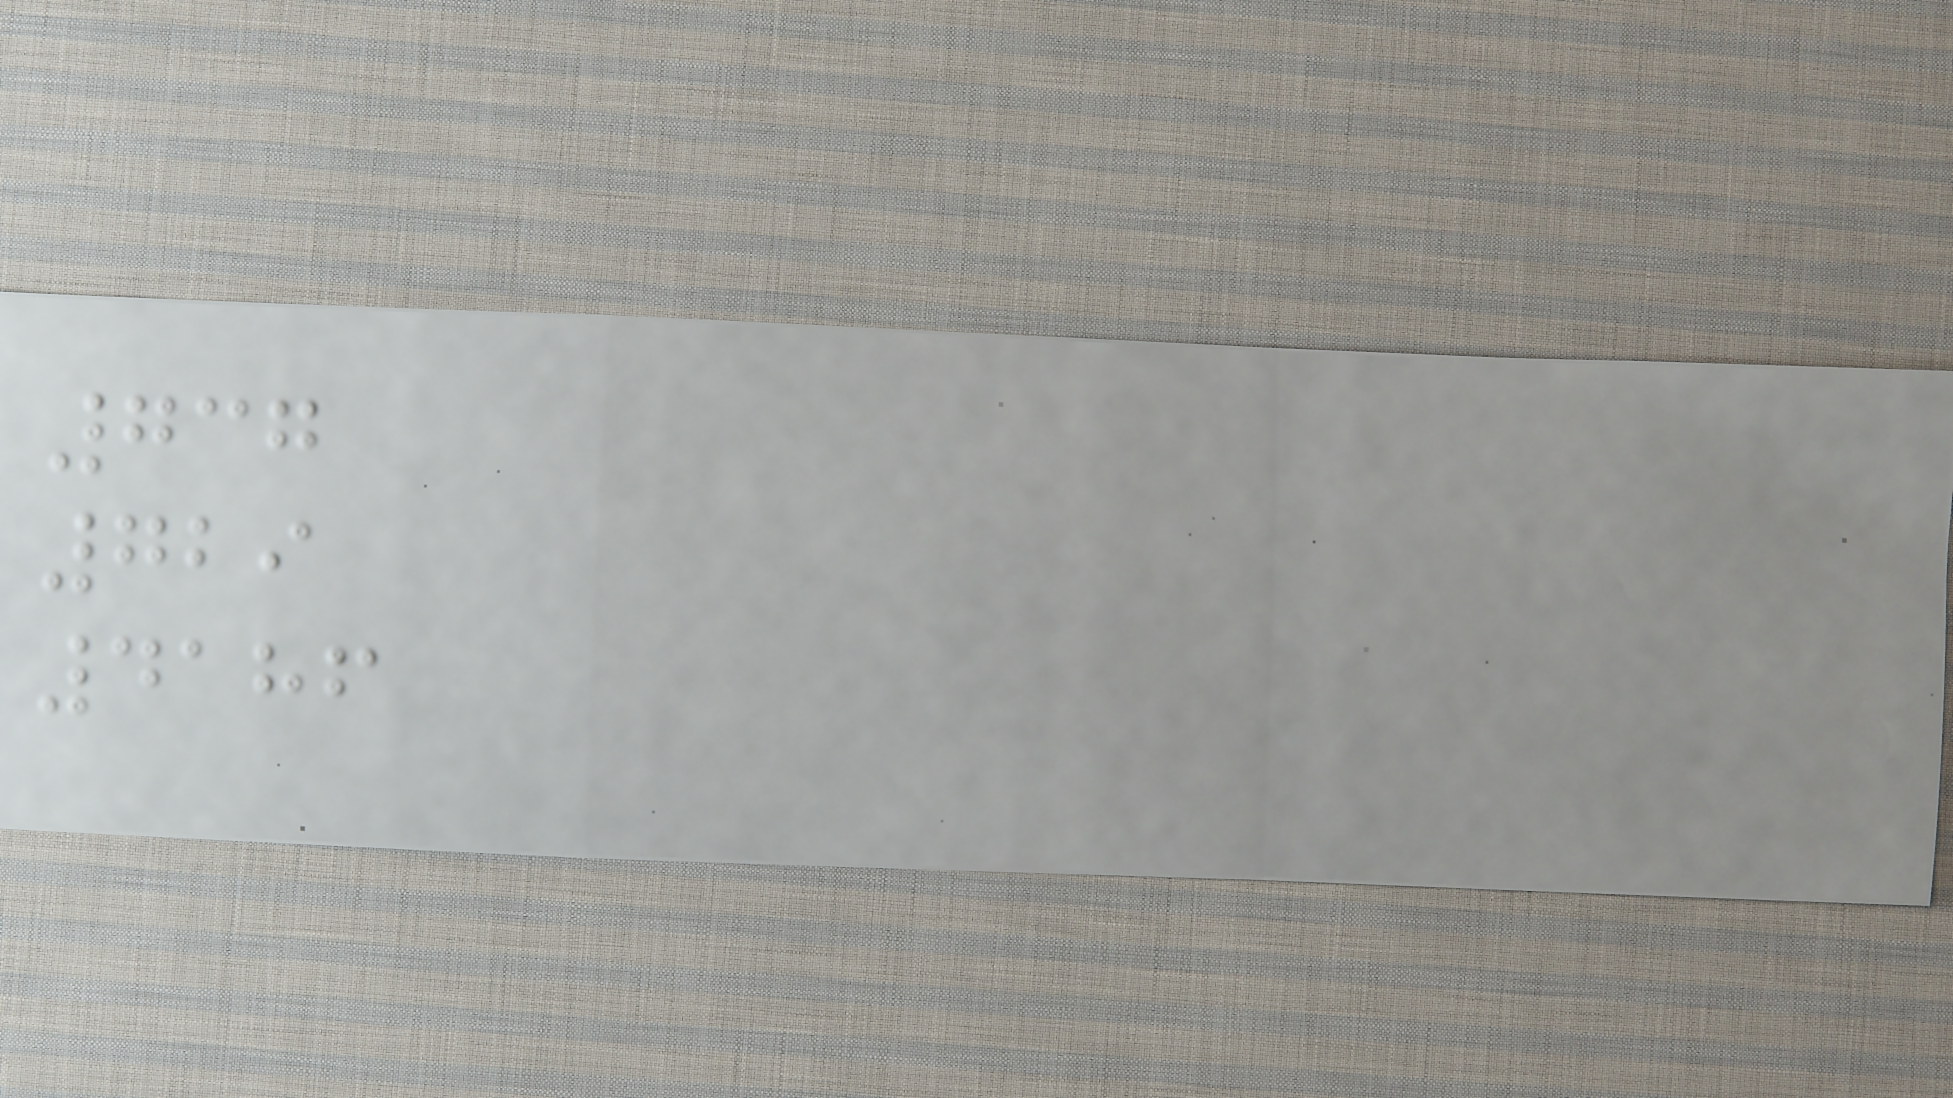737
729
4186
